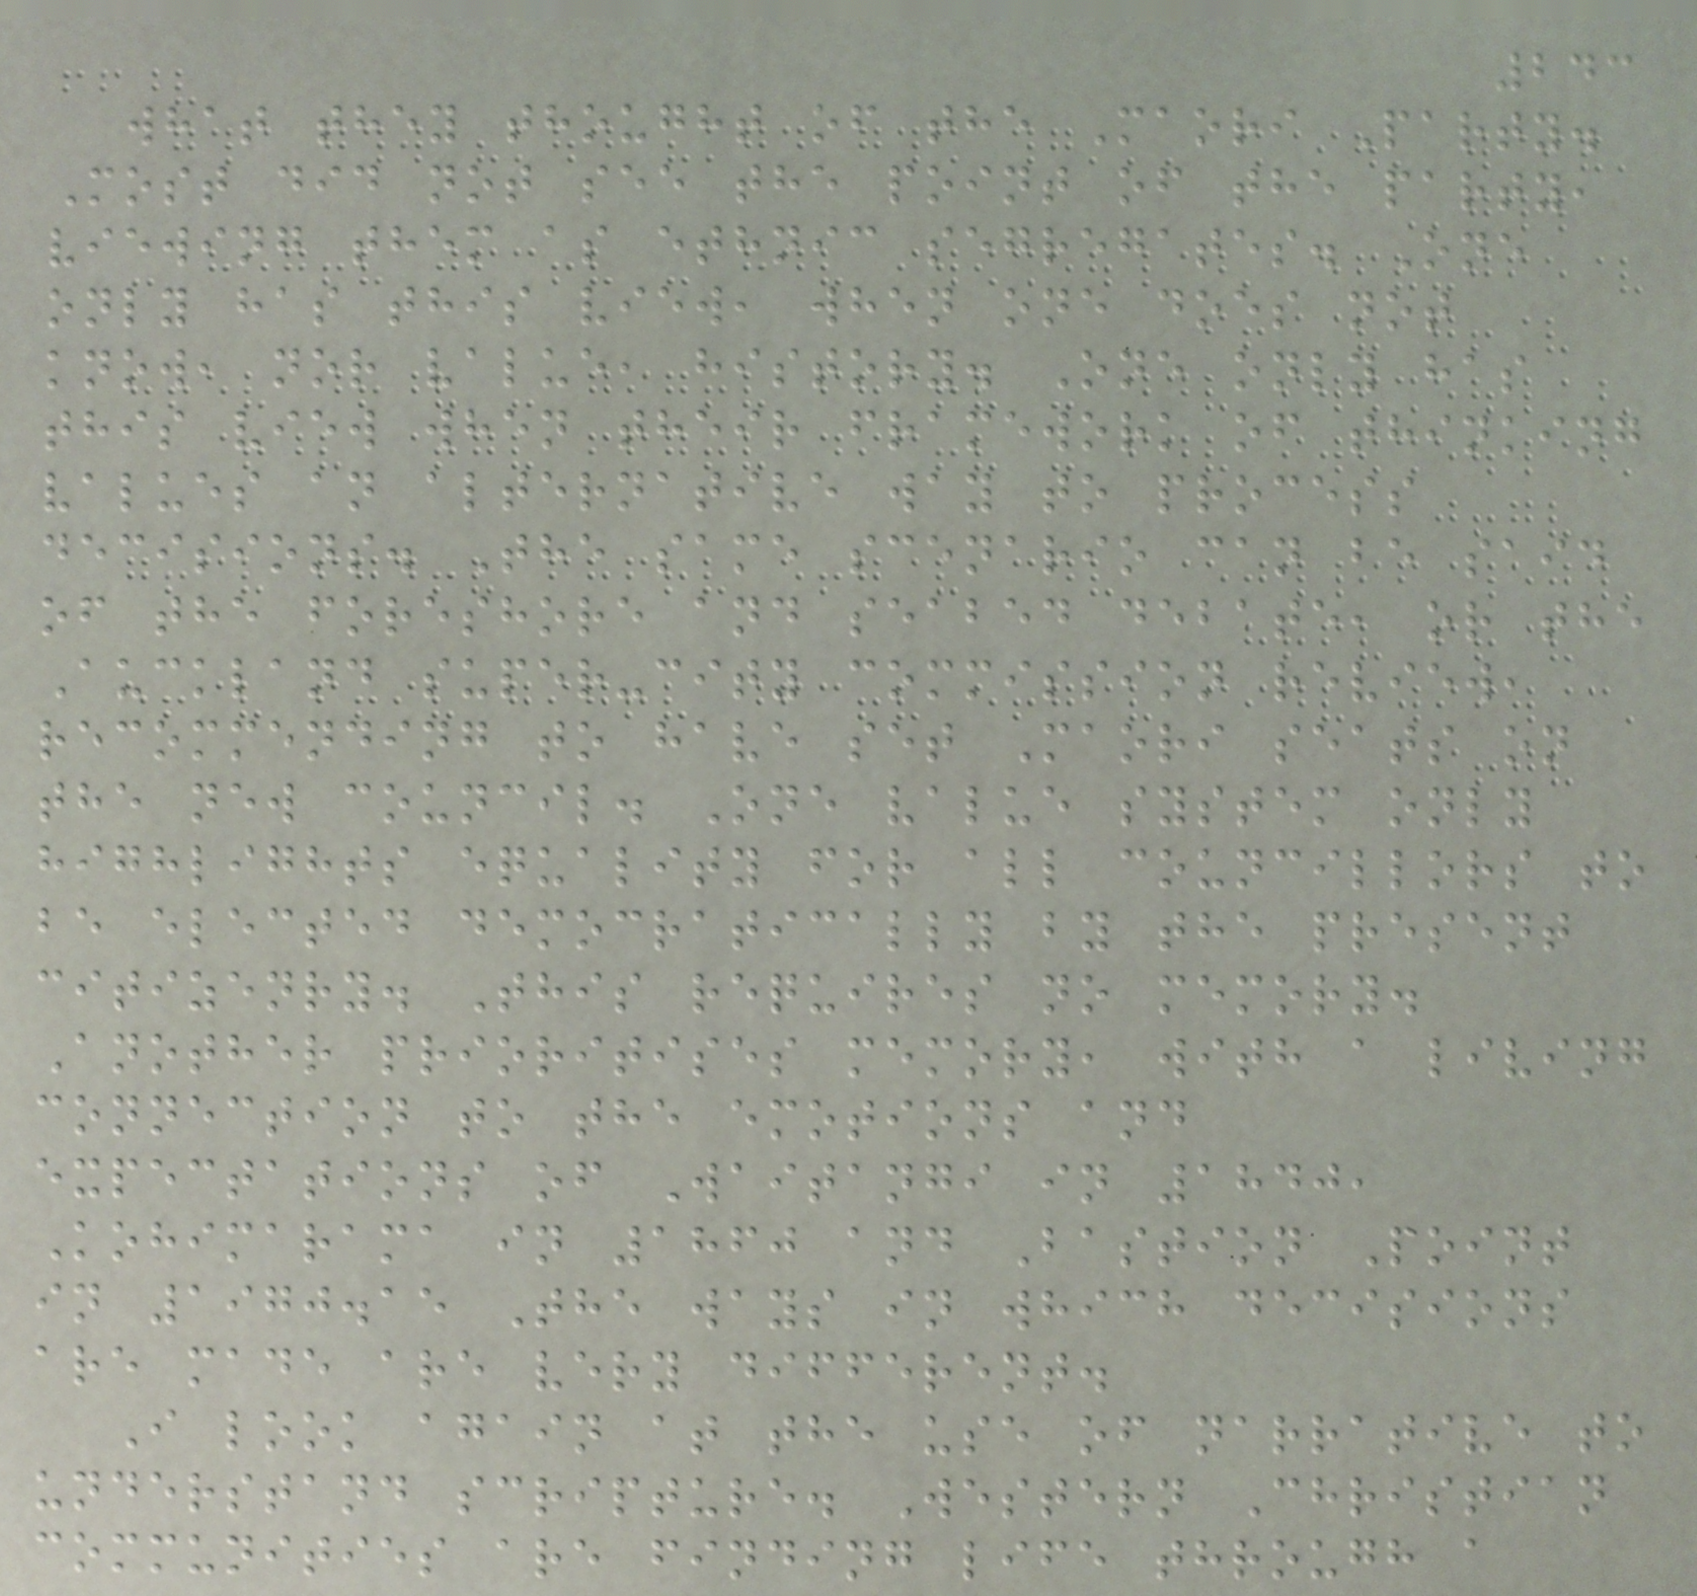243
what they thought of the Maori Party.
Most did not see the point of the party,
viewing them as ethnic segregates. One
only has this view, when one does not
know, nor value, history. One only has
this view when their framework of thinking
values an alternative way to process
decisions. The same scenario can be said
of the foreshore and seabed debate, or the
Auckland super-city commission review,
recommending to have set Maori seats on
the new council. One value system only
highlights equality for all councillors to
be elected democratically by the present
citizenry. This requires no memory.
Another prioritises memory, with a living
connection to the emotions and
expectations of Waitangi in 1840,
Kohimarama in 1860 and Bastion Point
in 1970.15 The ways in which decisions
are made are very different.
I look again at the use of narrative to
understand scripture. Western Christian
communities are finding life through a
